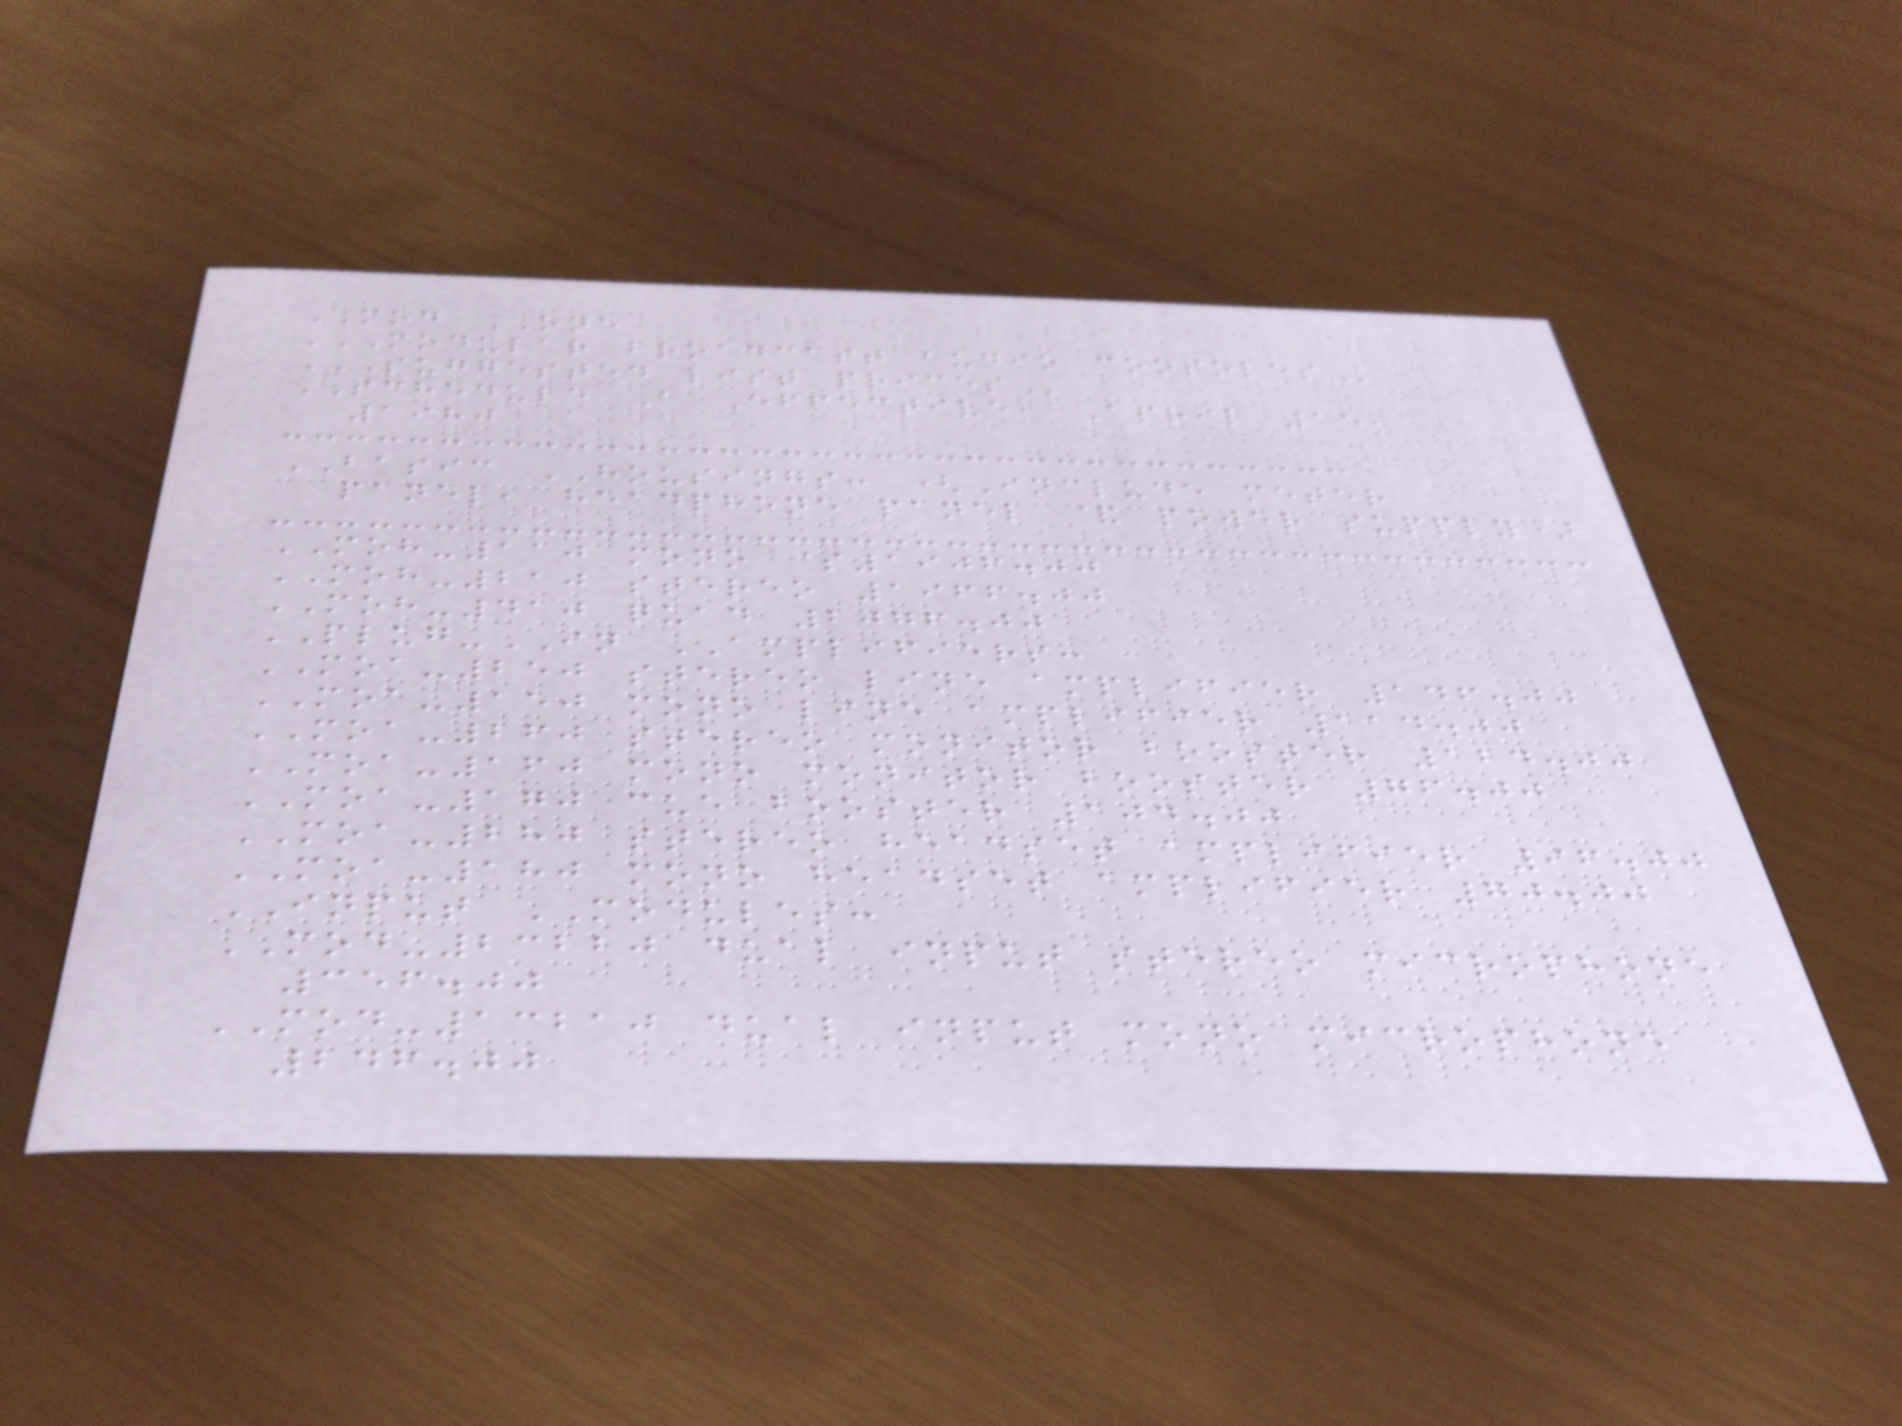MOD ONE
MODULAR BROADCAST AUDIO CONSOLES
SUGGESTED LIST PRICES
SCHEDULE A Effective, April 15,
1980
BASIC HOUSINGS: (Include meter
panel, headphone panel & power supply)
MOH-110 mono $1906.00
MOH-210 stereo 1966.00
MOH-410 quad 2076.00
PLUG-IN AMPLIFIERS:
MOA-250 stereo line amplifier 146.00
MOA-150 mono line amplifier 114.00
MOA-260 stereo monitor booster 124.00
MOA-160 mono monitor booster 76.00
MOA-170 cue booster 104.00
MOA-280 stereo headset amplifier 96.00
MOA-180 mono headset amplifier 70.00
INPUT MODULES:
MOD-23220 dual input stereo microphone
356.00
MOD-13210 dual input mono microphone
246.00
